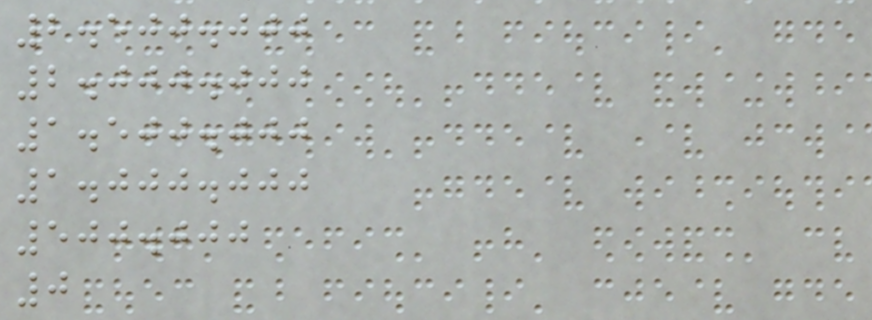2.500.000
2.000.000
1.500.000
1.000.000
500.000
0
